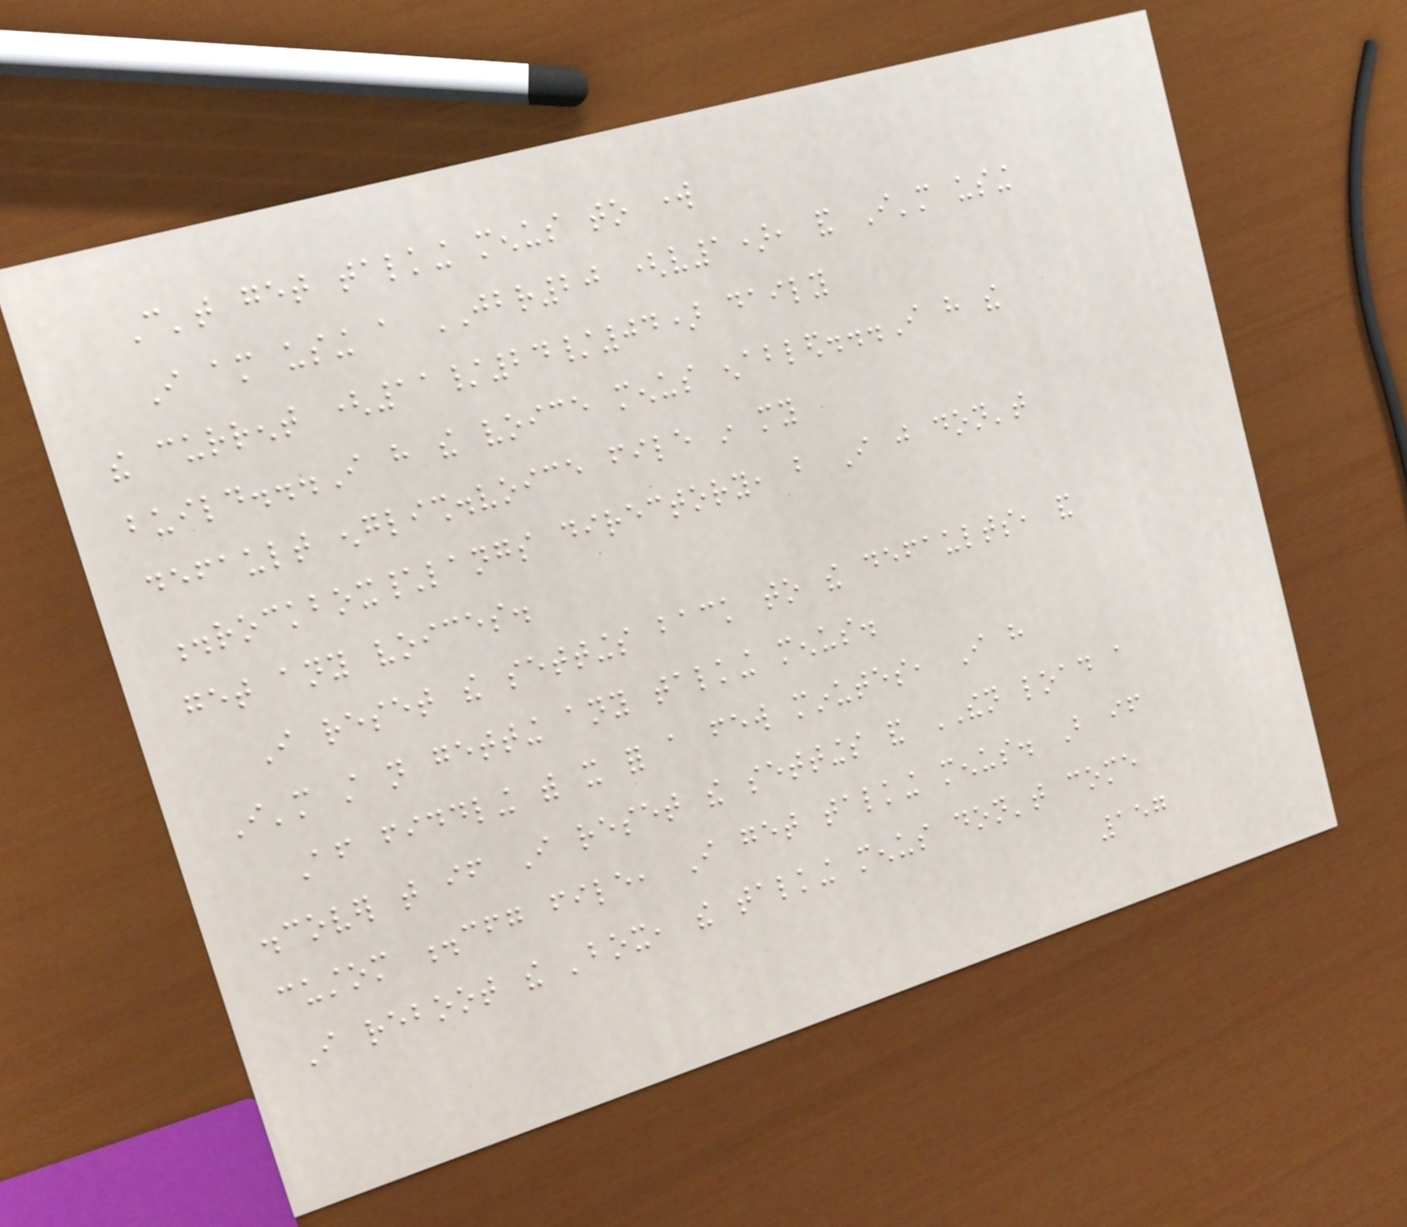Can't get talking menus to work
I am using a JBR20 (v1), and I'm using
the current (11/24/04) daily
build...I have the voice menus enabled...I have the
default english.voice file in my
.rockbox\langs directory, but I just don't
get any voices.
I reset the settings back to the defaults, and
I'm still not getting any talking menus.
After fiddling with it for a few minutes, I have
discover that if I reset the settings and THEN load a
custom .cfg file, I get talking menus. But if
I reboot the 'box, the talking menus don't come
157
